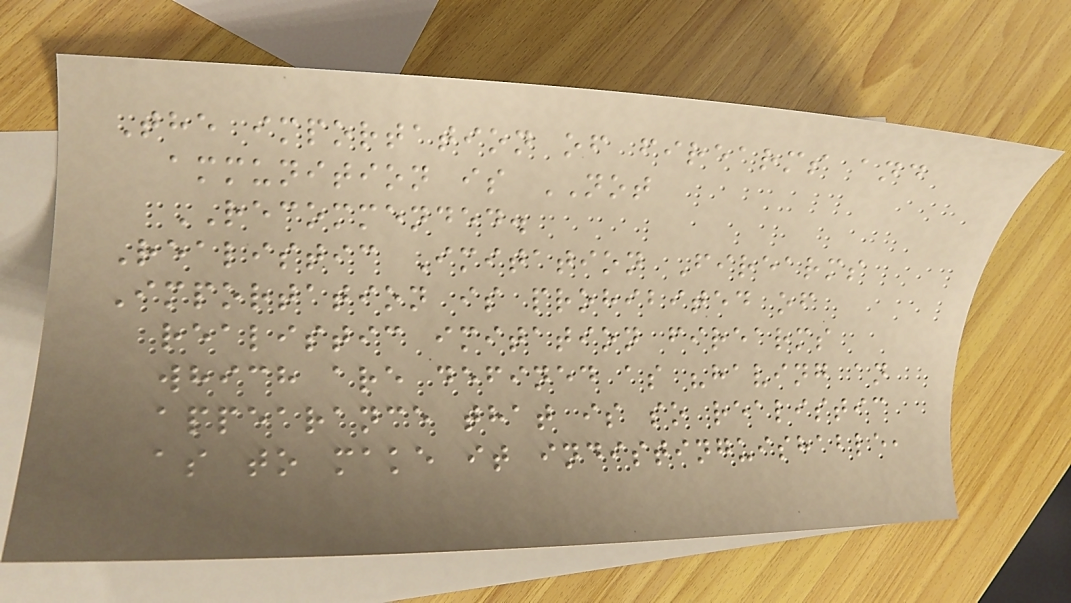The importation of firearms and
ammunition is NOT
RECOMMENDED.
Realistic Imitation Firearms
Importation is prohibited of
realistic imitation firearms
which are defined as "having an
appearance that is so realistic
as to make it indistinguishable,
